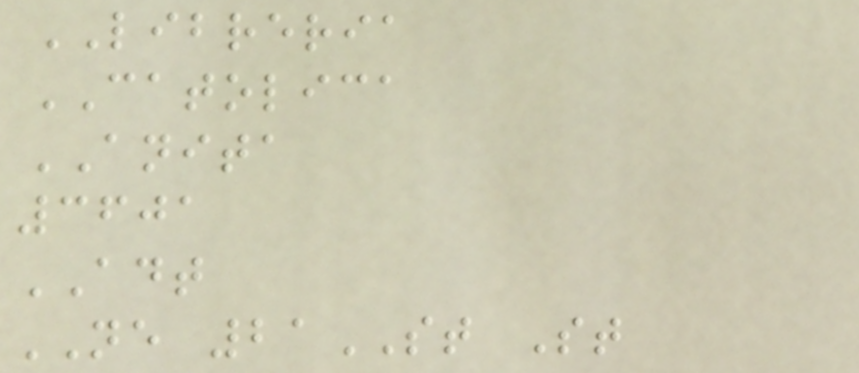LIBRERIA
CATOLICA
ANITA
3601
ADT
NE 21ST St
